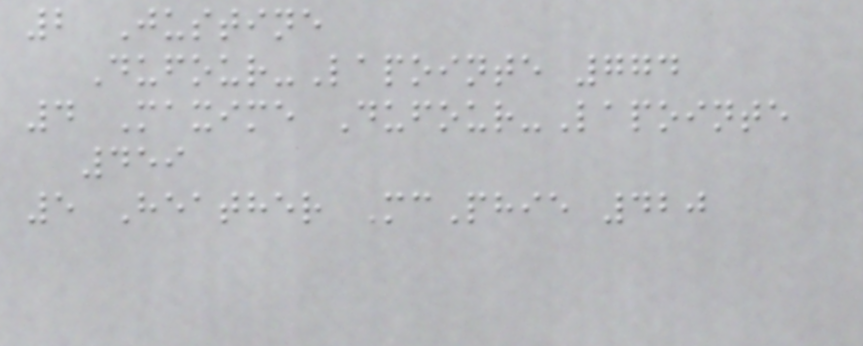2 Justine
Dufour-Lapointe 774
4 Maxime Dufour-Lapointe
459
5 Heather McPhie 420
